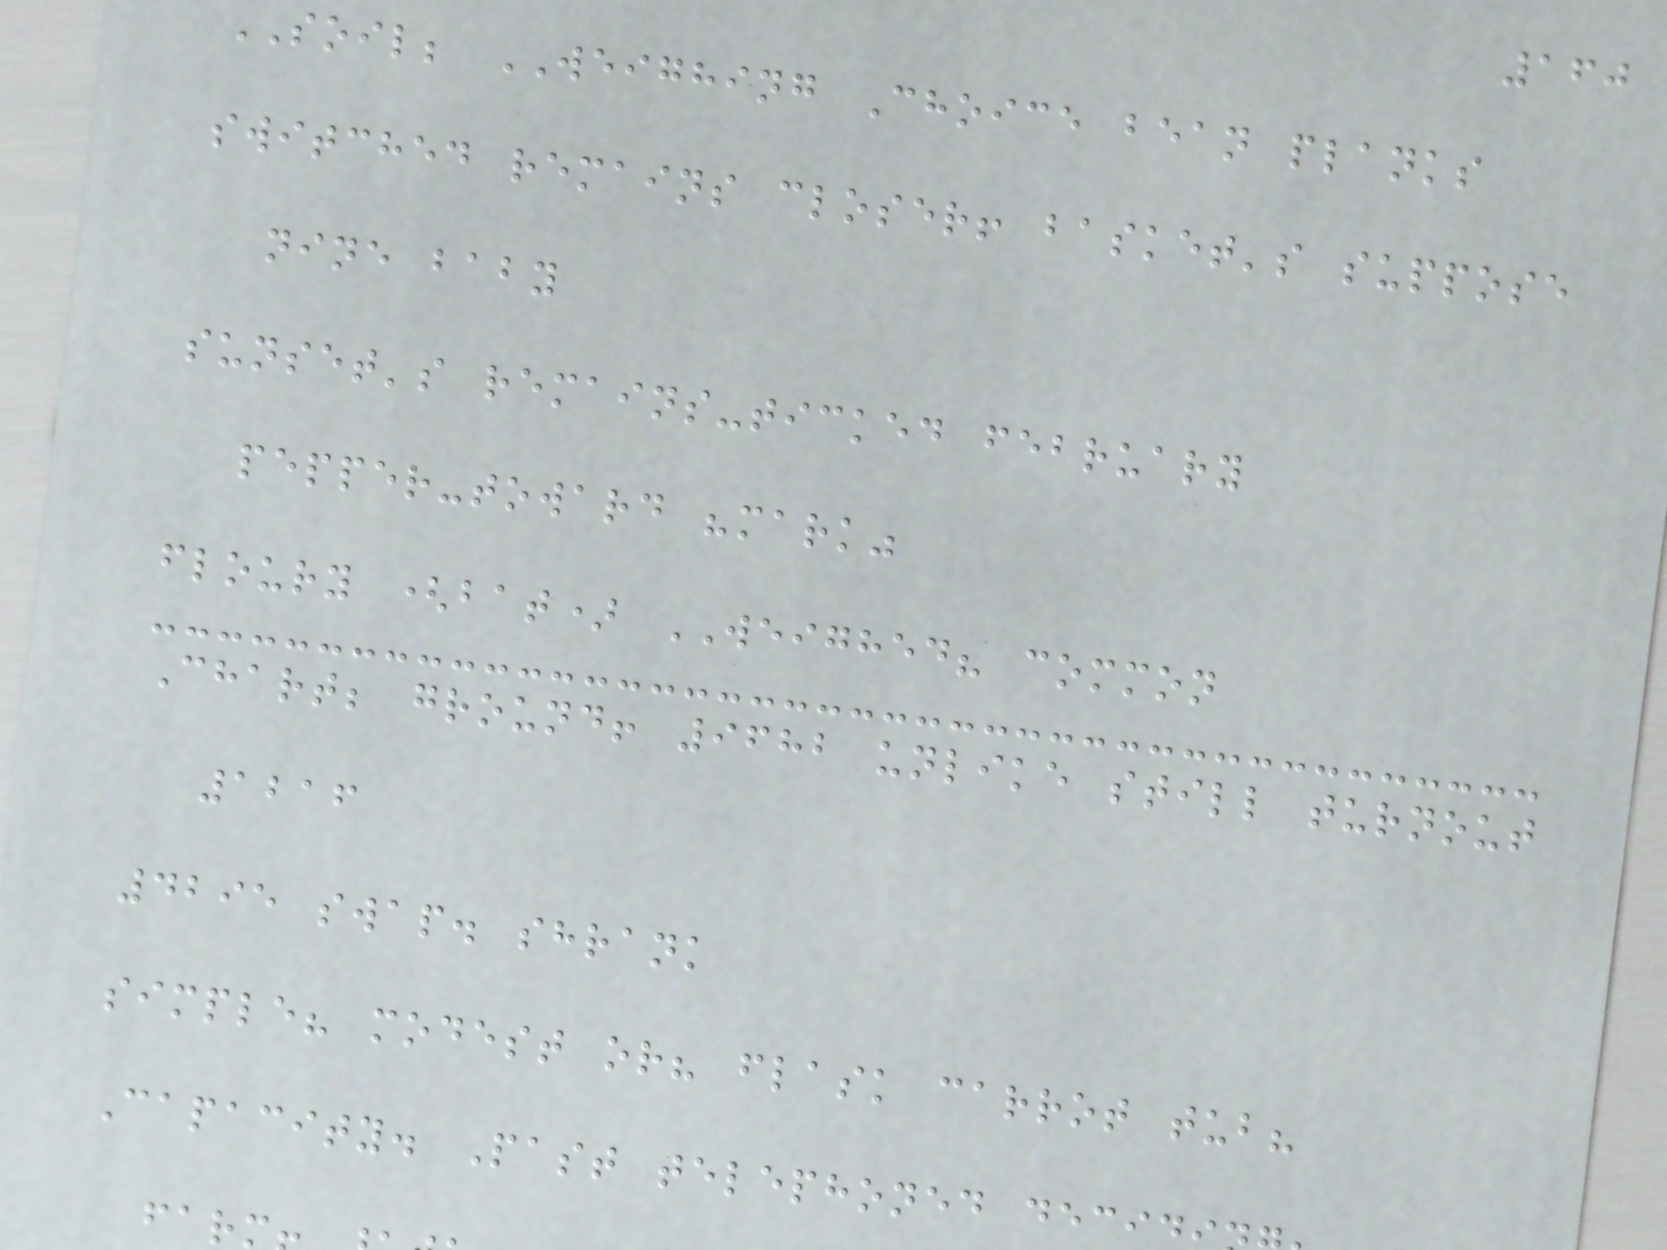160
SOIL; WEIGHING Choice bean planks
switched remains closer! basket's suppose
nine baby
sunset's remains-ticked february
pepper-toward "mark"
floury (bat) WEIGHED? common
Chart; ground! 9682 unlike still turnout
1216
4295 swap. shrank
simple? modest or? flask carrot tub?
Capacity. Past telephoned deci
